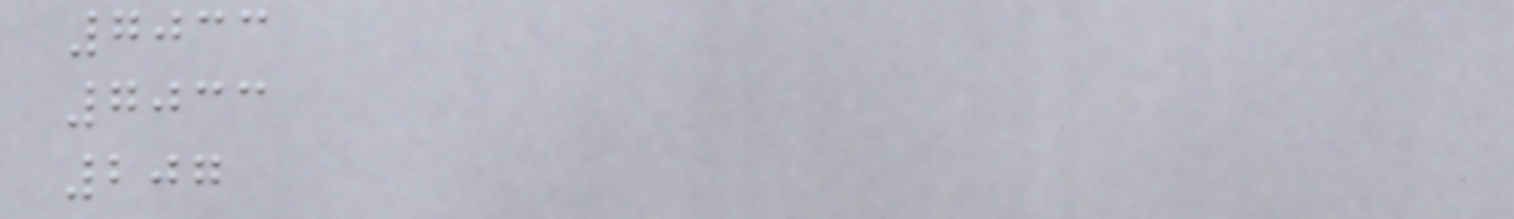7033
7033
207
